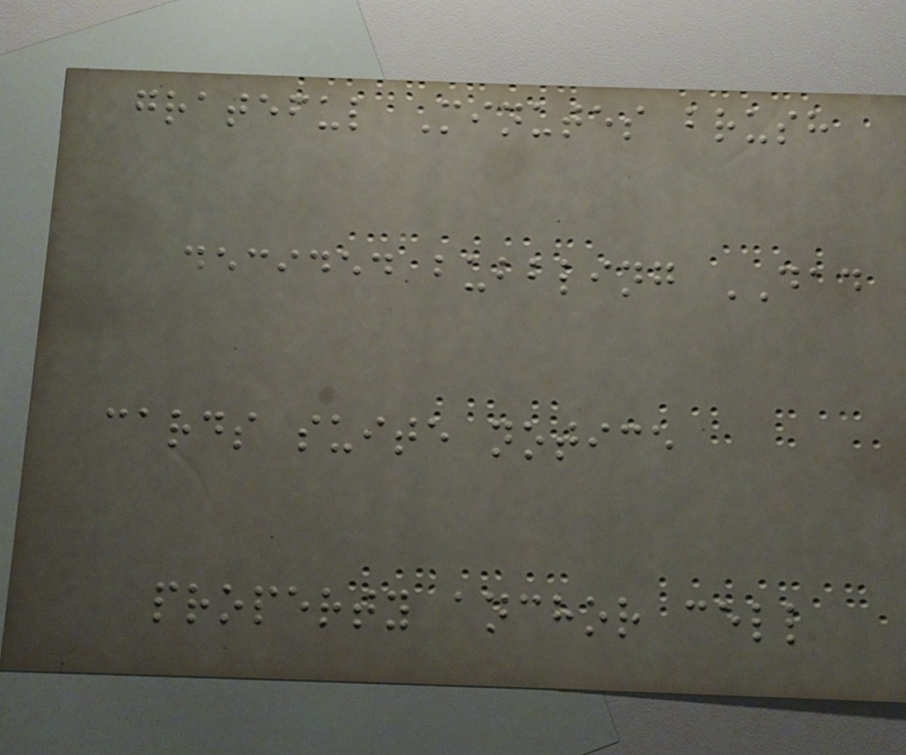grateful Minutes brush
decided bubbling DAD
cards suite notice
property anchor cell
